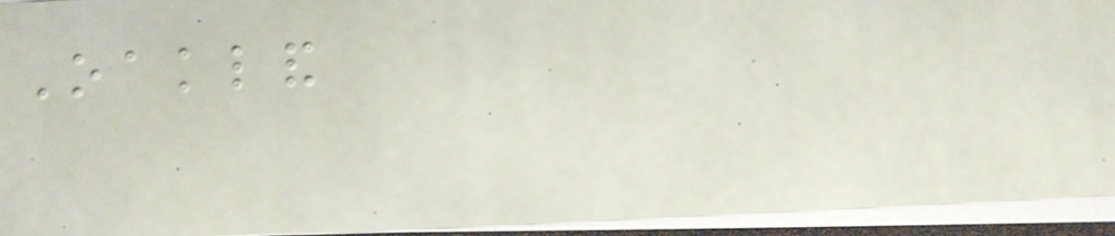Oakland
